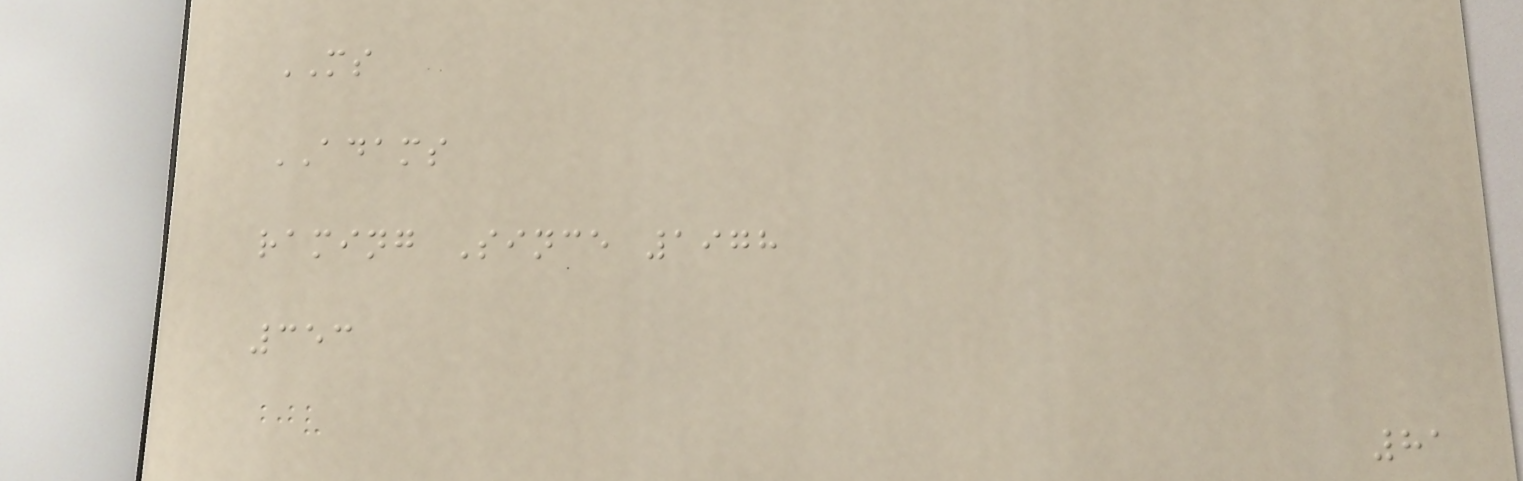MS
ADAMS
raming Since 1978
353
81
